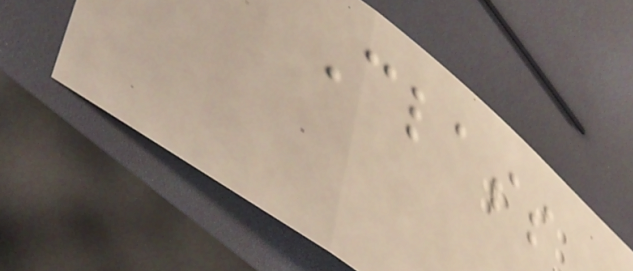Class
